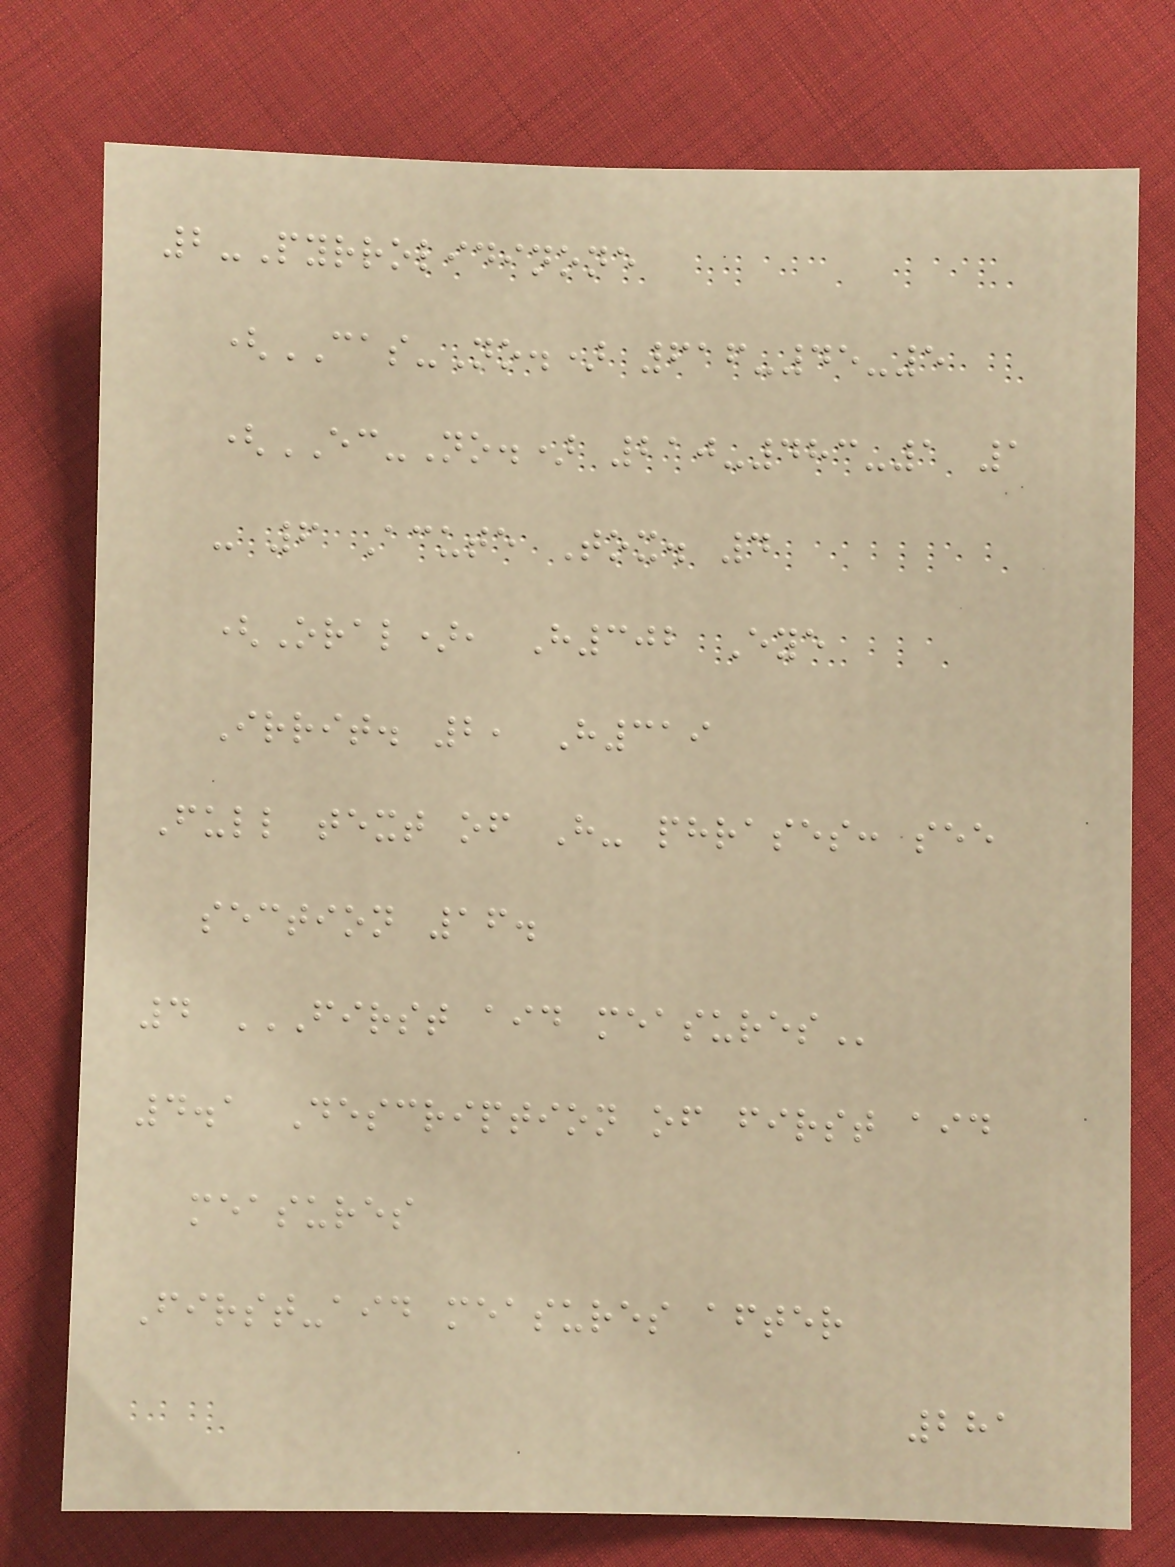2-Pyrrolidinone
(CAS-No.) 616-45-5
(EC-No.) 210-483-1 1
- 6 Acute Tox. 4
(Oral), H302 Eye
Irrit. 2, H319
Full text of H- phrases: see
section 16.
4 FIRST AID MEASURES
4.1 Description of first aid
measures
First-aid measures after
281
